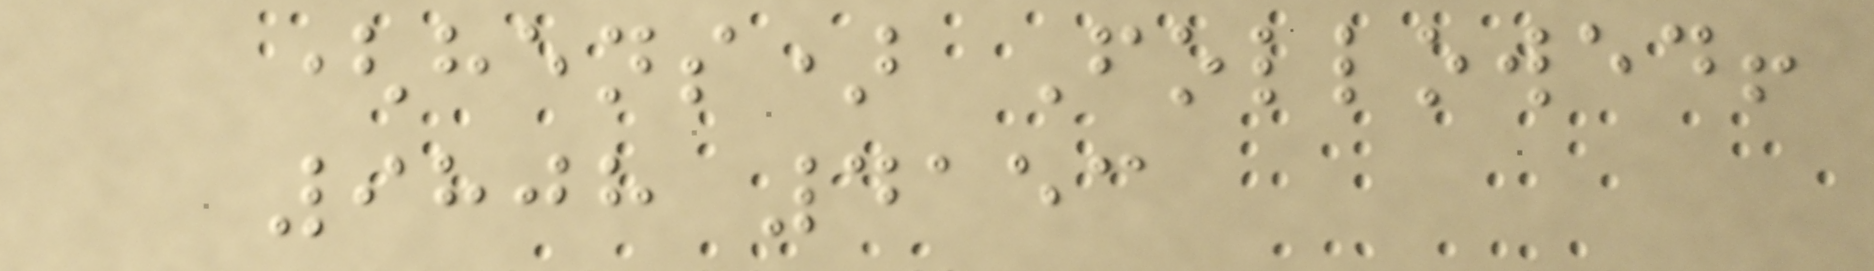(hens) Followed!
9808 4153
